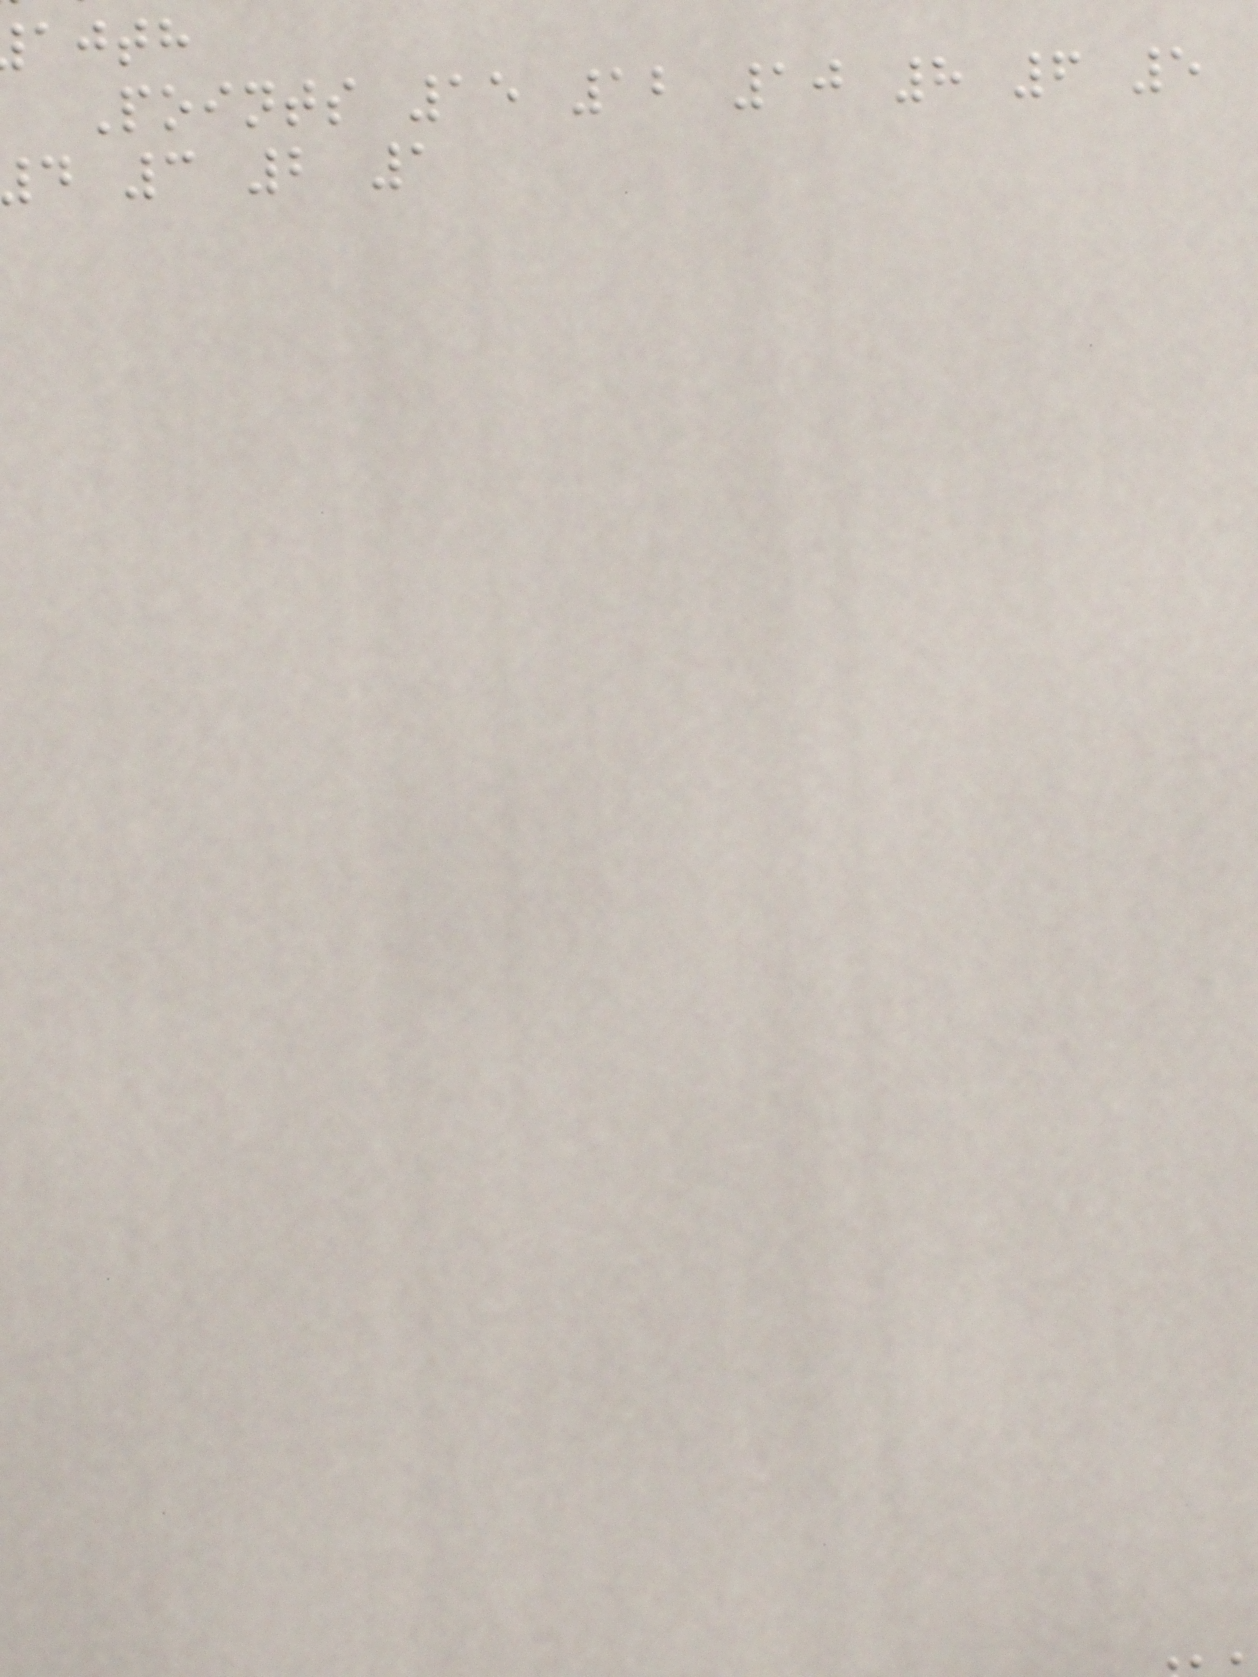ajth
Points 15 12 10 8 6 5
d 3 2 1
